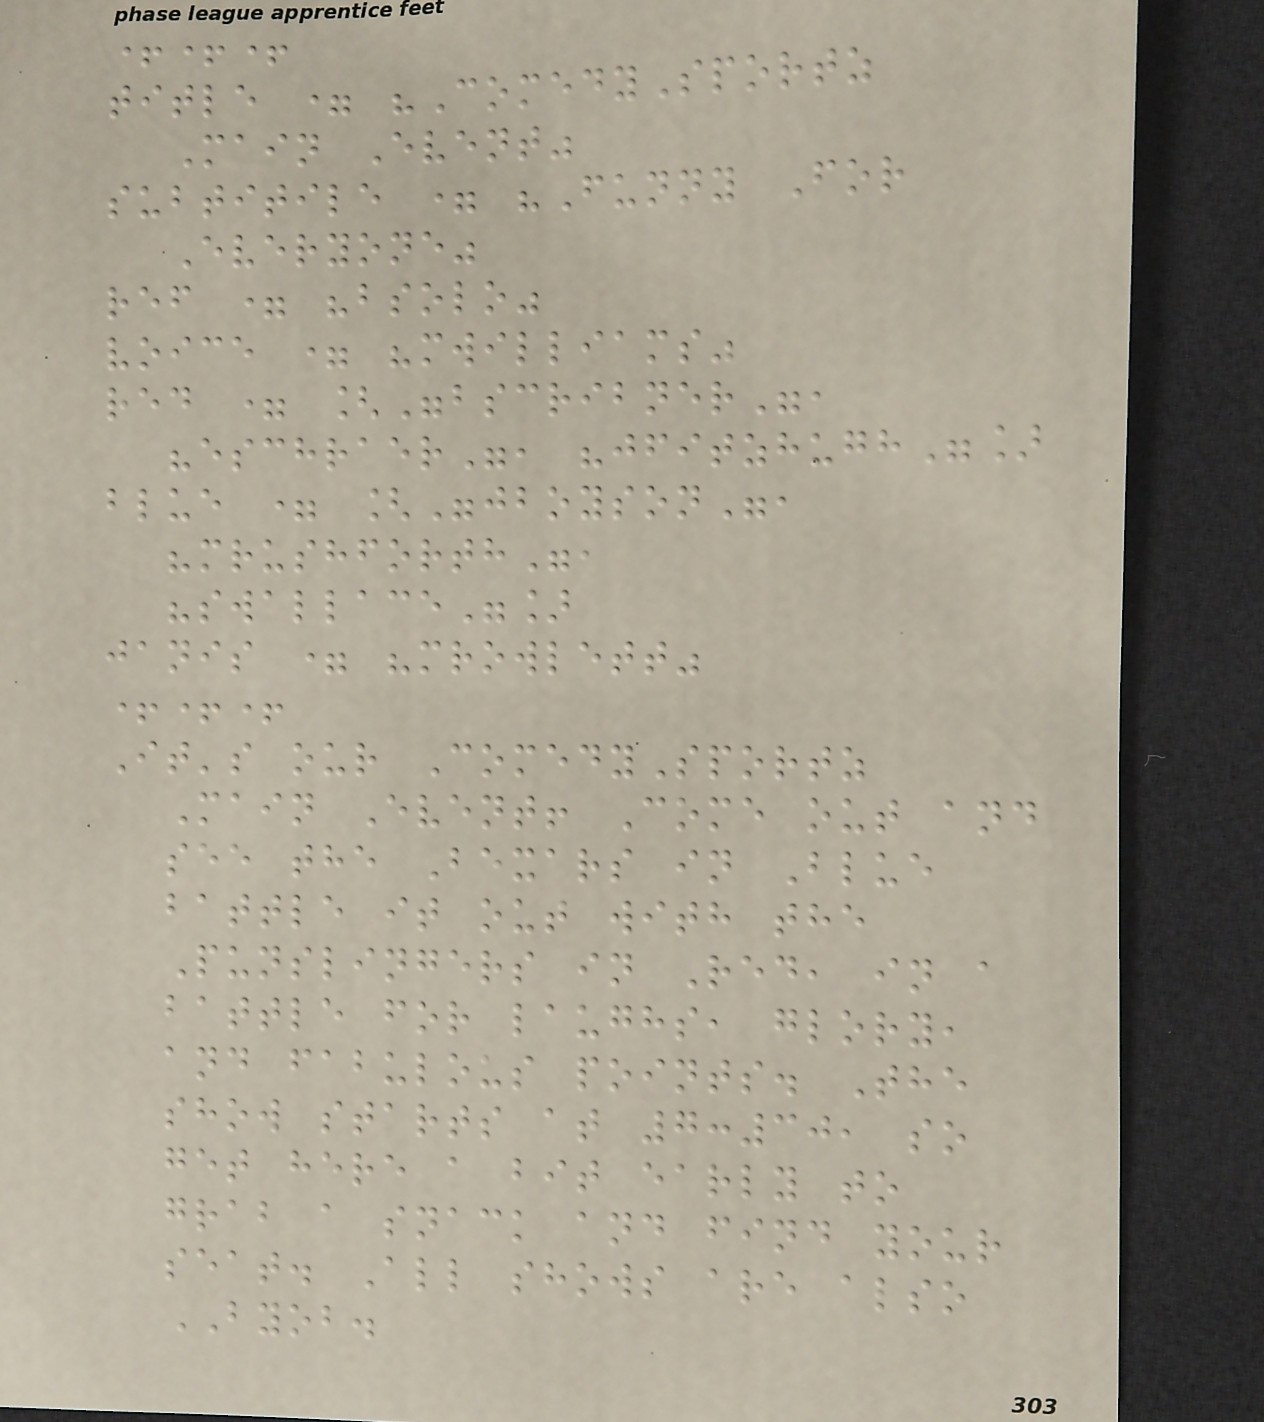+++
title = "ComedySportz
Main Event"
subtitile = "Funny For
Everyone"
ref = "bsolo"
voice = "mwilliams"
red = ["bscribner",
"eschraer", "jfitzhugh"]
blue = ["jboyson",
"mrushforth",
"swallace"]
janis = "mrowlett"
+++
It's our ComedySportz
Main Event! Come out and
see the Bexars in Blue
battle it out with the
Punslingers in Red, in a
battle for laughs, glory,
and fabulous points. The
show starts at 7:30, so
get here a bit early to
grab a snack and find your
seat. All shows are also
BYOB.
